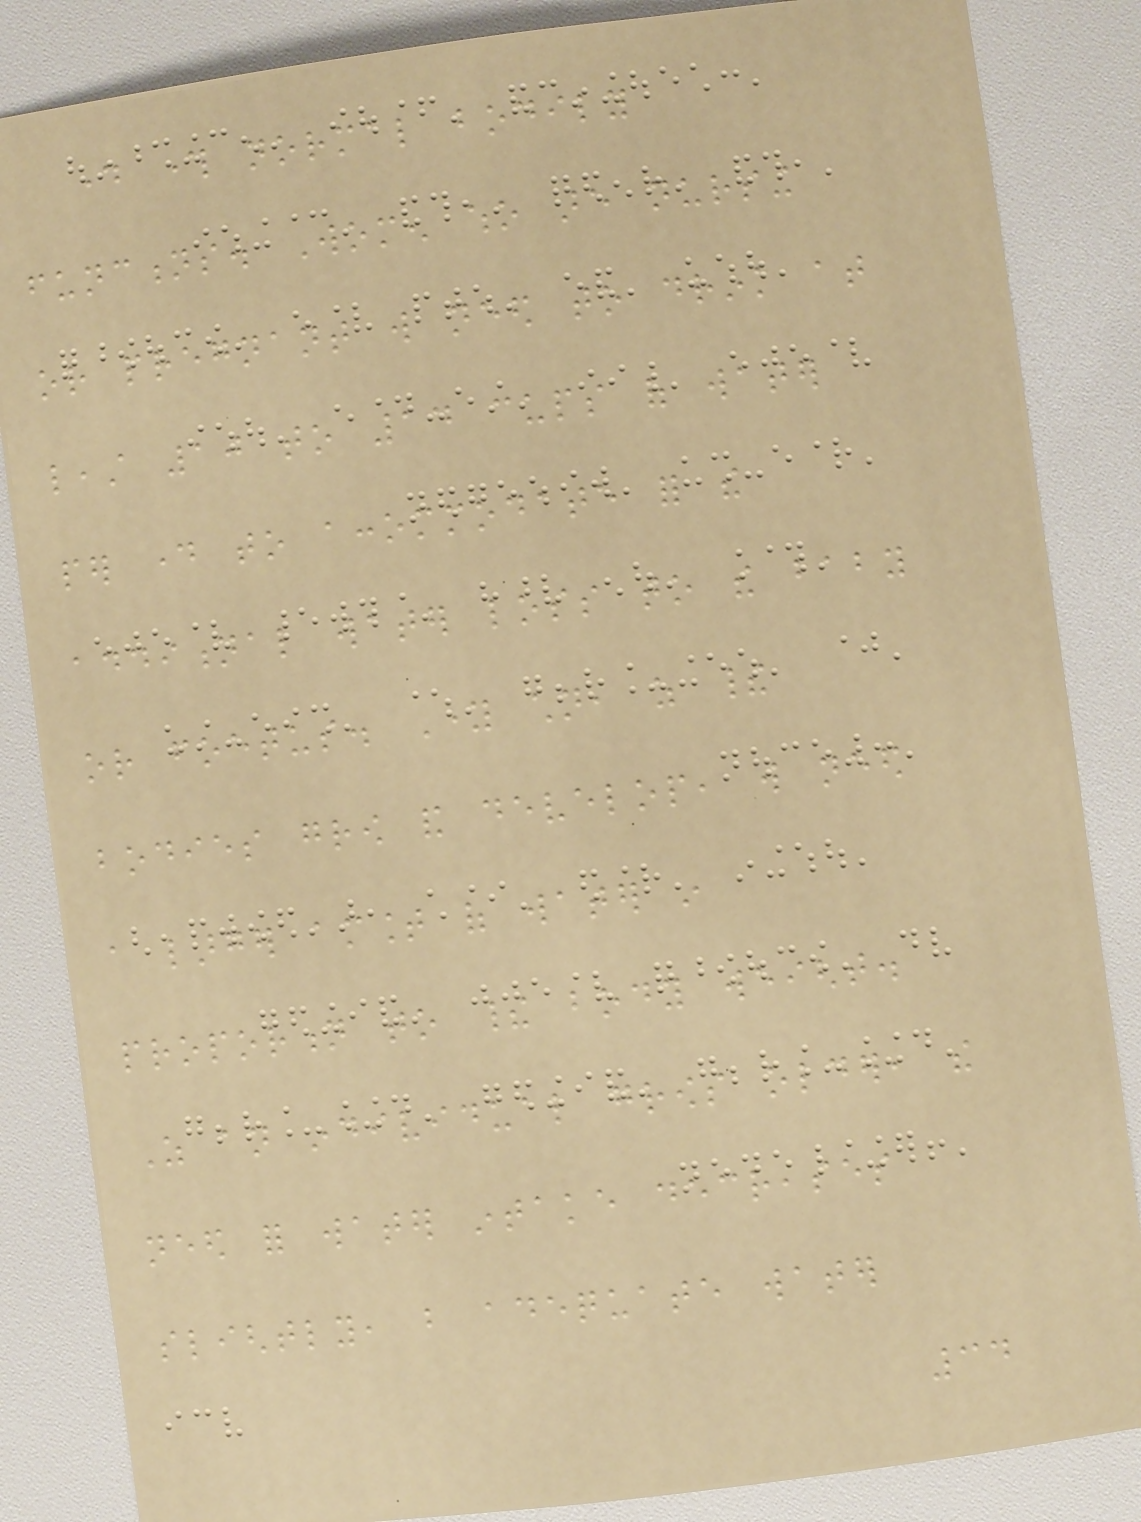day through normal bodily
functions. Women who are nursing
or pregnant will need to drink at
least 10 to 14 cups of water
per day to accommodate for the
additional water loss to the baby
or foetus. Young children, as their
bodies grow and develop, will need
a larger amount of water in
proportion to their body weight.
As an individual grows older, the
need for water intake decreases
slightly, but adequate water
34
